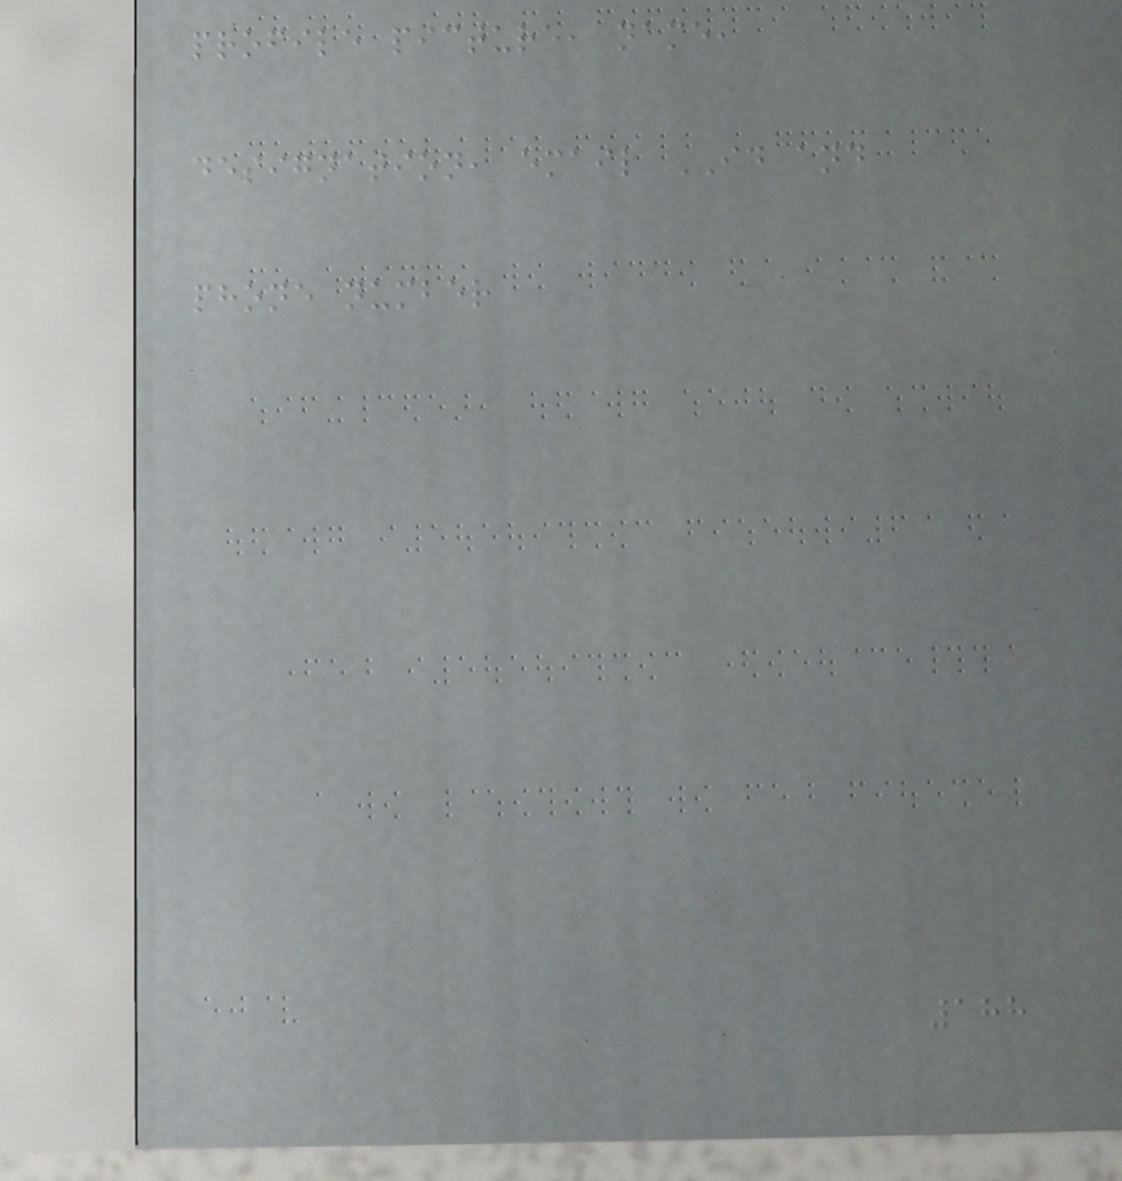profile picture, name,
designation, email ID and
phone number
188
